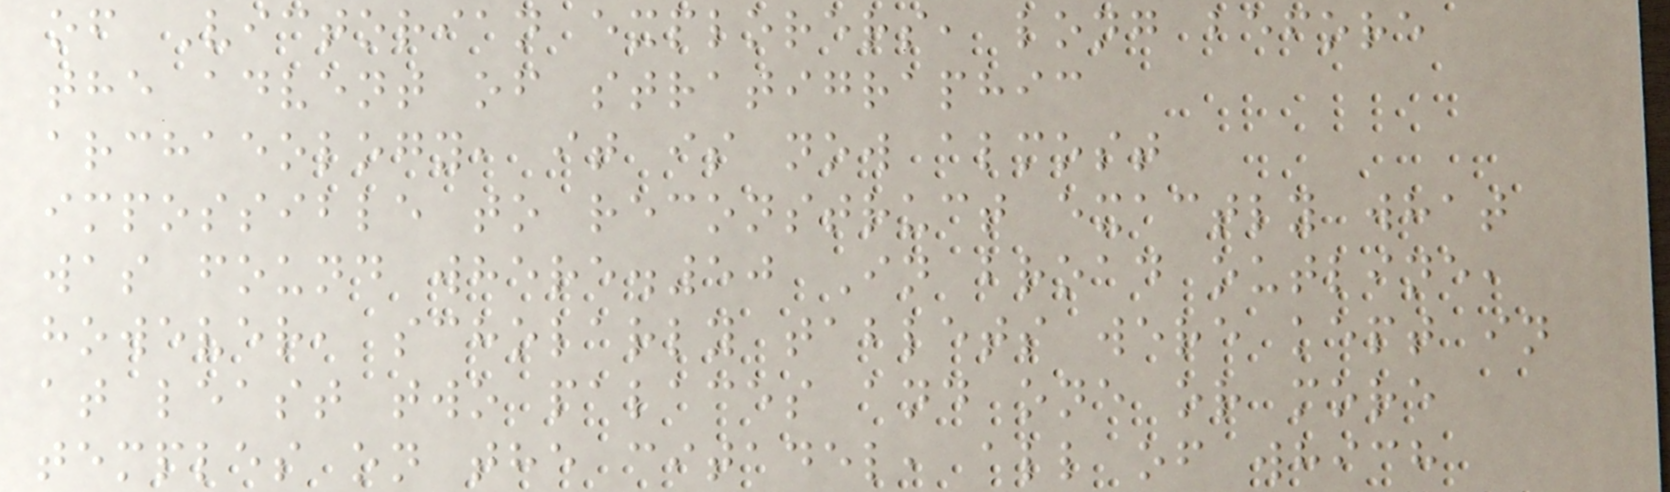of Victorian explorers, long before
the advent of stratigraphic
archaeology, it is now almost
impossible to reconstruct exactly what
was found where.50 In broad outline,
however, scholarly tablets were kept in
at least two palaces and one or more
temples on the citadel, all of which
